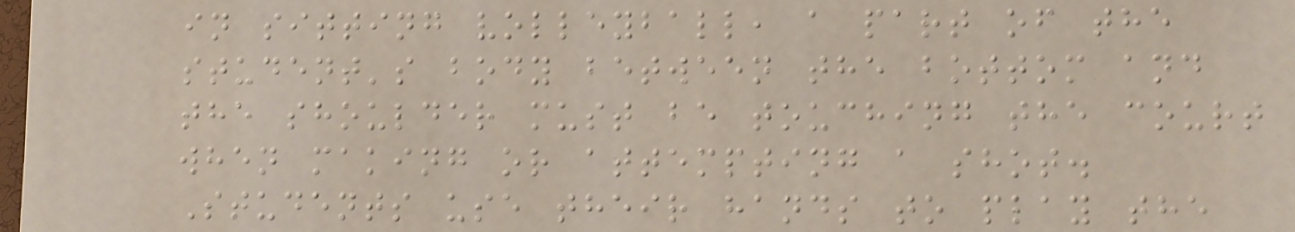in sitting volleyball, a part of the
student's body between the bottom and
the shoulder must be touching the court
when making or attempting a shot.
Students use their hands to play the
